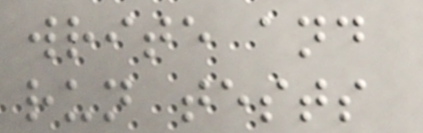write and
run tests
